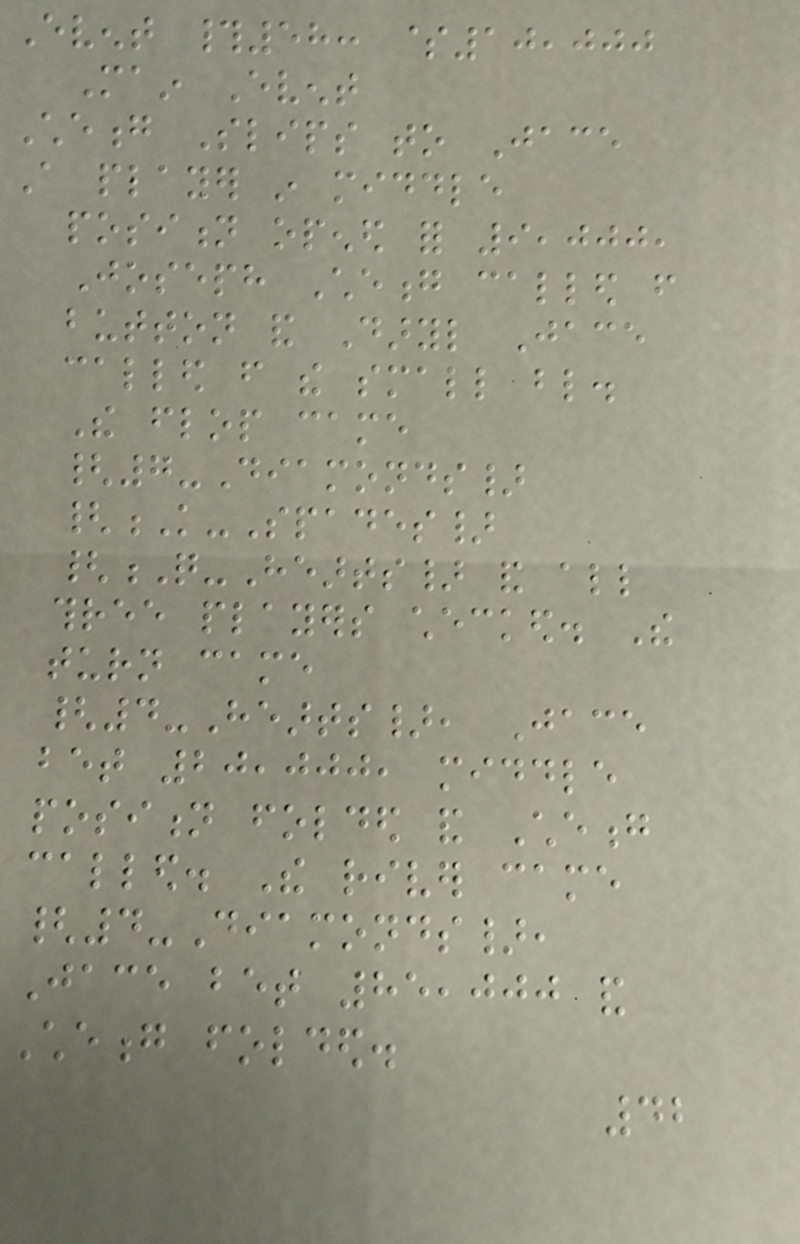Event #58: $10,000
Main Event
Cheong Slips to Jace
A player in middle
position opened for 9,000,
Joseph Cheong called from
button and Daryl Jace
called from the small blind.
The flop came
{7-Diamonds}
{K-Spades}
{Q-Hearts} and all
three players checked. The
turn came
{4-Hearts}, Jace
bet 20,000, middle
position folded and Cheong
called. The river came
{4-Diamonds},
Jace bet 85,000 and
Cheong folded.
42
